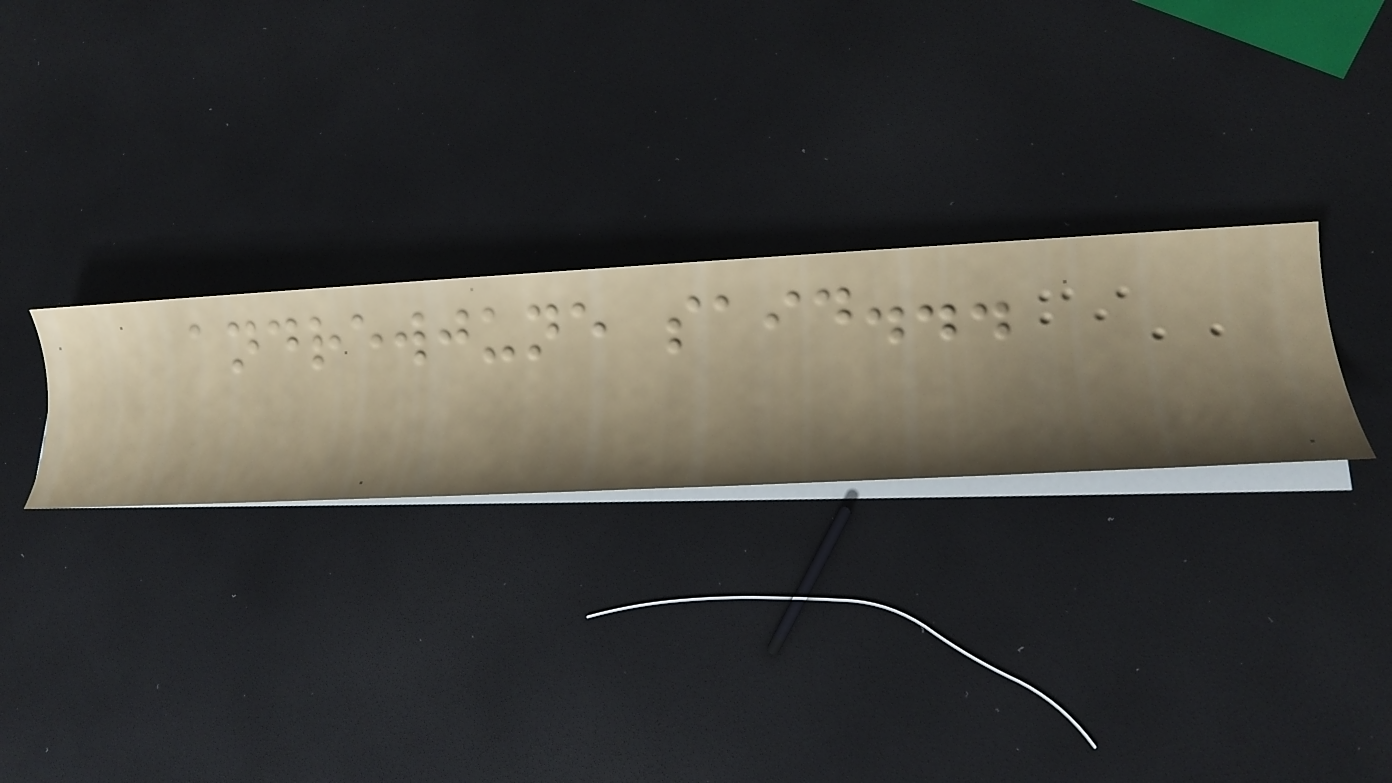andrewjune said...
